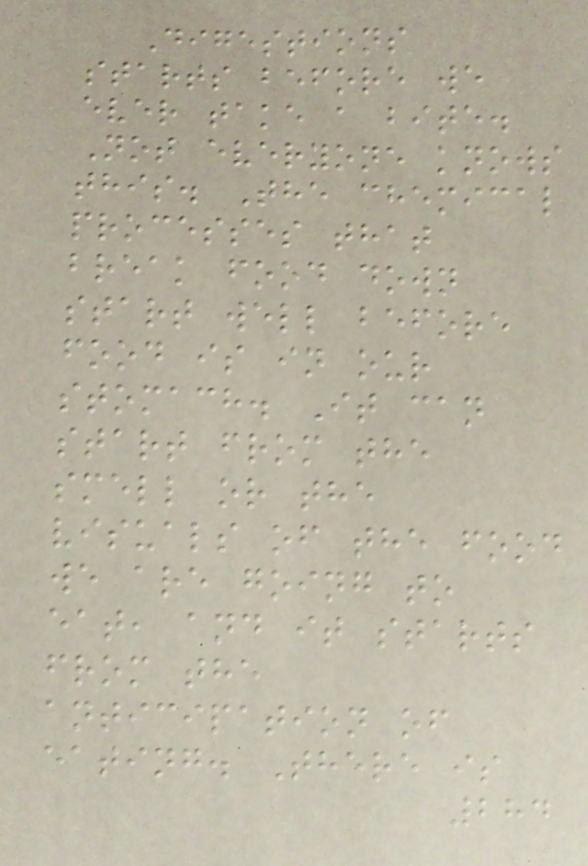Digestions
starts before we
ever take a bite.
Not everyone knows
this. The chemical
processes that
break food down
start well before
food is in our
stomach. It can
start from the
smell or the
visuals of the food
we are going to
eat, and it starts
from the
anticipation of
eating. There is
284
